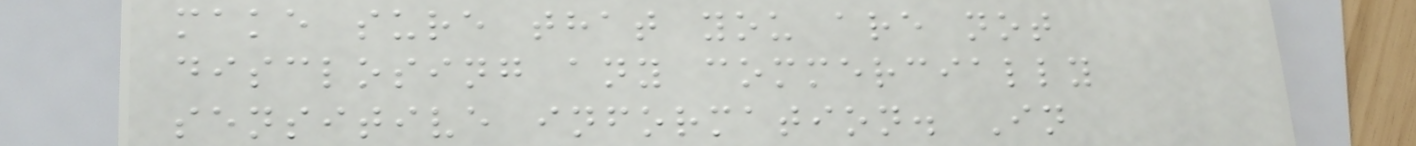make sure that you are not
disclosing any commercially
sensitive information. In
